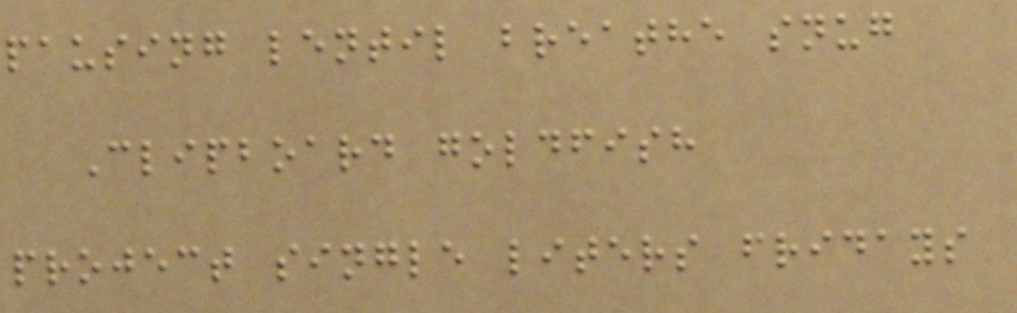pausing lentil breathe snug
Clipboard goldfish
project single liters fridays
